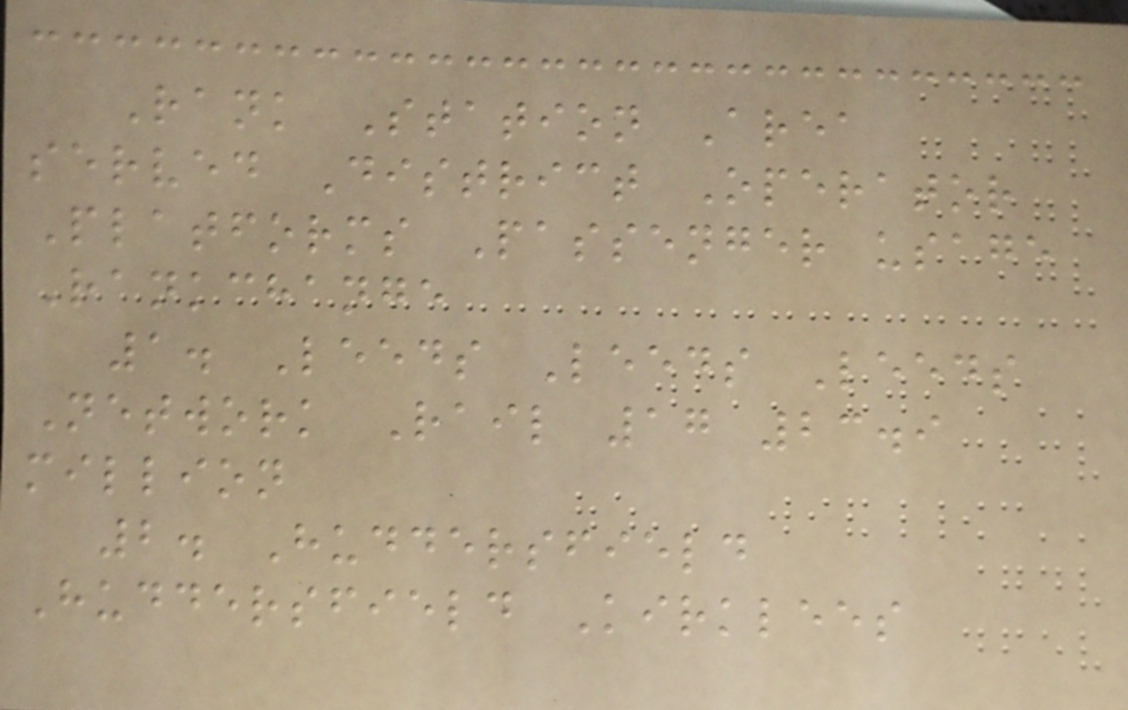Rank Station Area
served District Operator
Platforms Passenger usage
Rankchange
1. Leeds Leeds Leeds
Network Rail 17 23.9
million
2. Huddersfield
Huddersfield Kirklees
